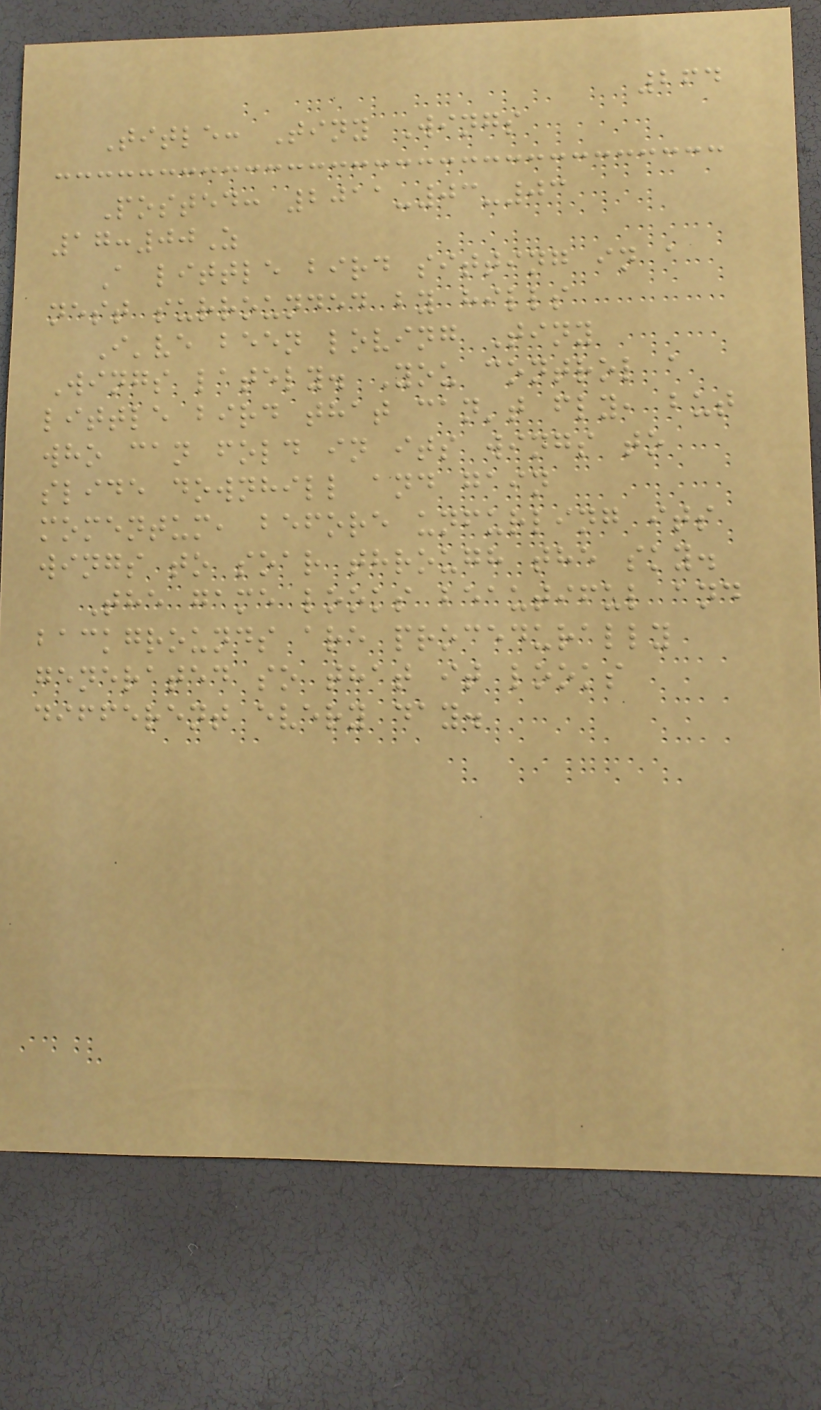264
Title: Tiny Wings
Posted: 2011-03-03
17:00Z
A little bird sitting in a
nest surrounded by hills
I've been loving Tiny
Wings lately. You control a
little bird that can't fly, but
who can fold in its wings to
slide downhill and gain
momentum, before unfurling its
wings to soar through the sky.
The game looks beautiful and
backgrounds are procedurally
generated so that it looks
different every day.
